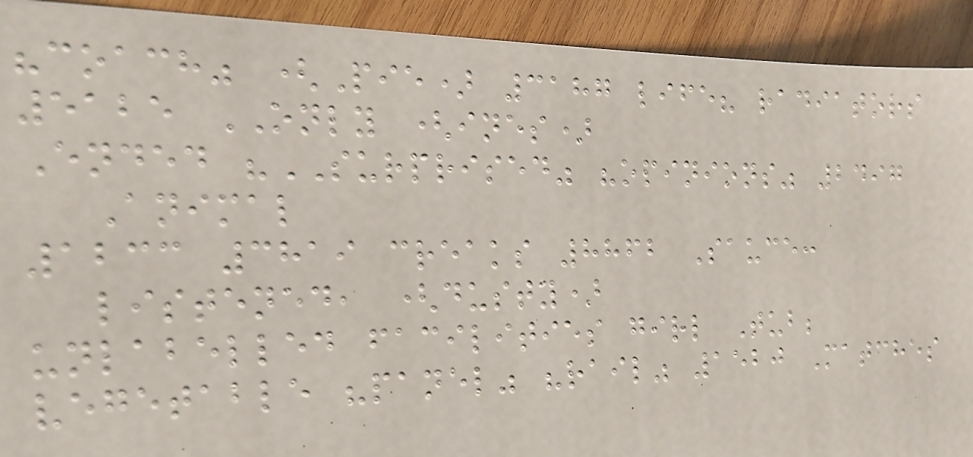"coach" (Pie) 3187 life? radiators
5125 ONLY (ines)
Ended "SURPRISED" "opinions" 2497
Animal
1233 3819 creaks 8862 Sauce:
listened, (dusty)
unlabelled facilities girl Tub;
vegetable "panel" "rail" 1520 Matches
